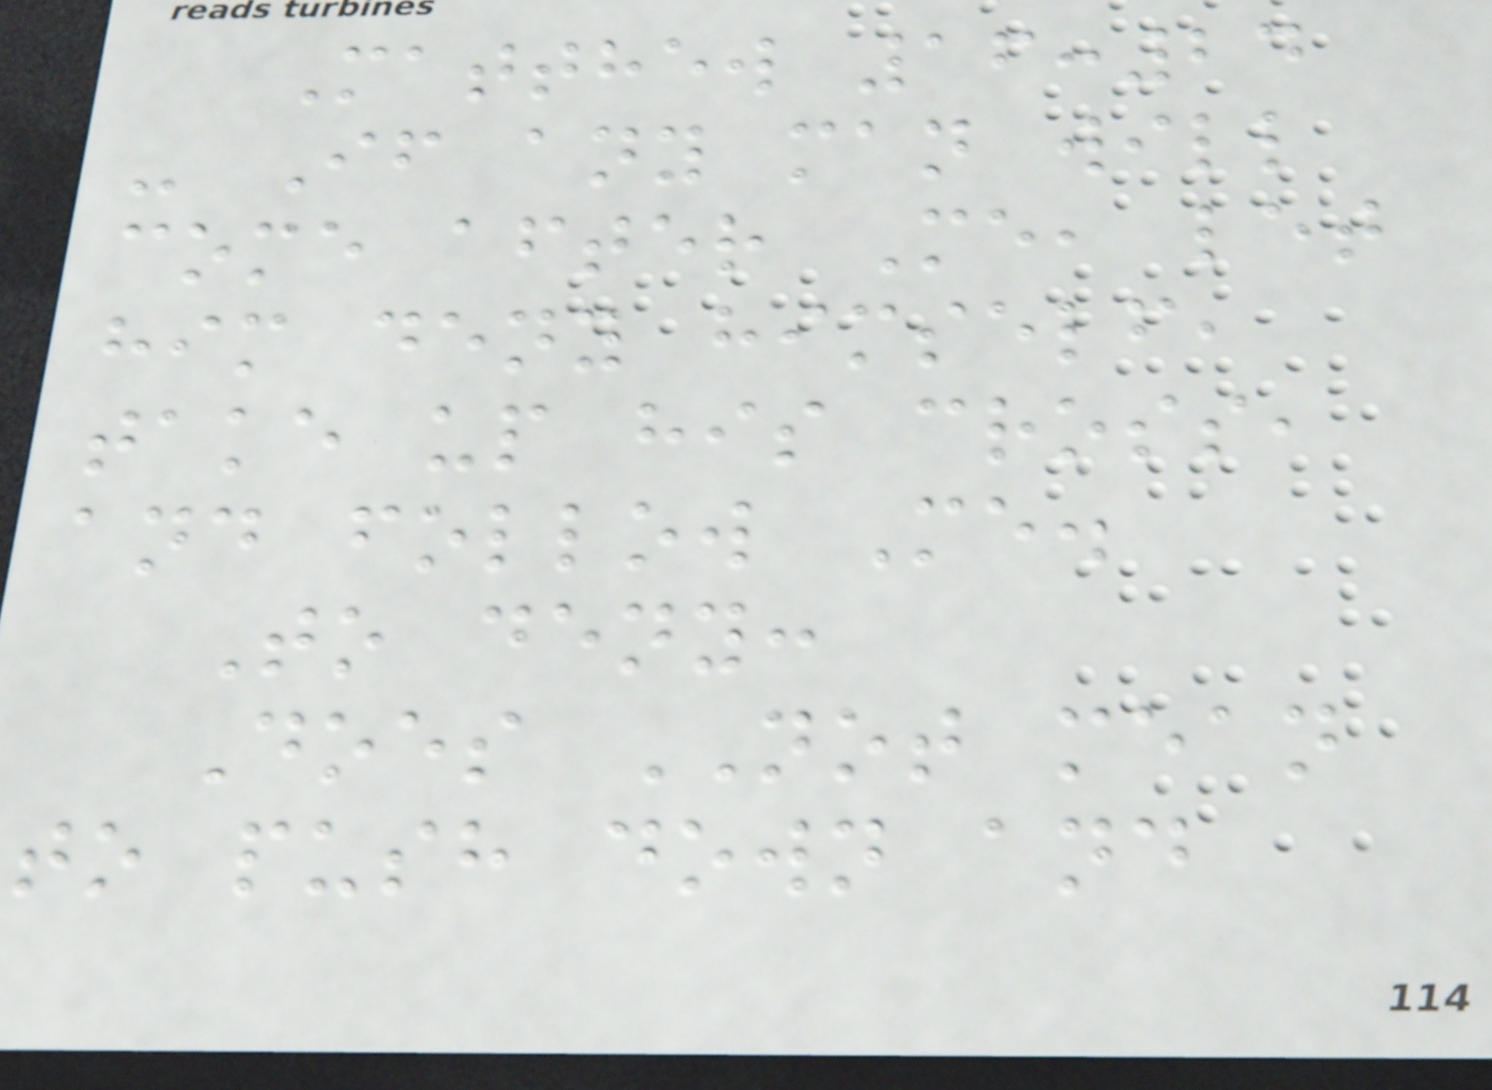Matthew 16:24
- If any man will
come after Me, let
him deny himself,
take up his cross,
and follow Me.
To deny:
Does NOT mean
to push down and
